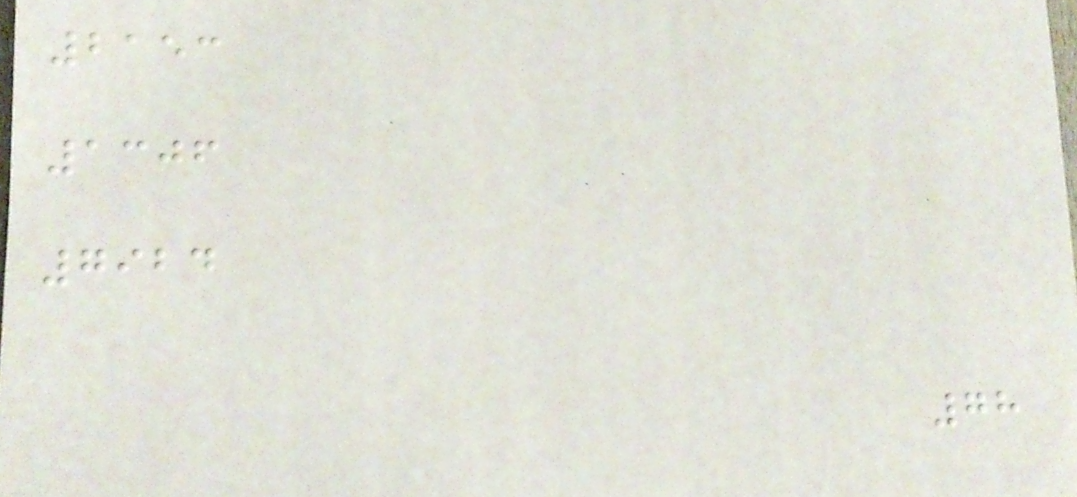2153
1306
7924
78
